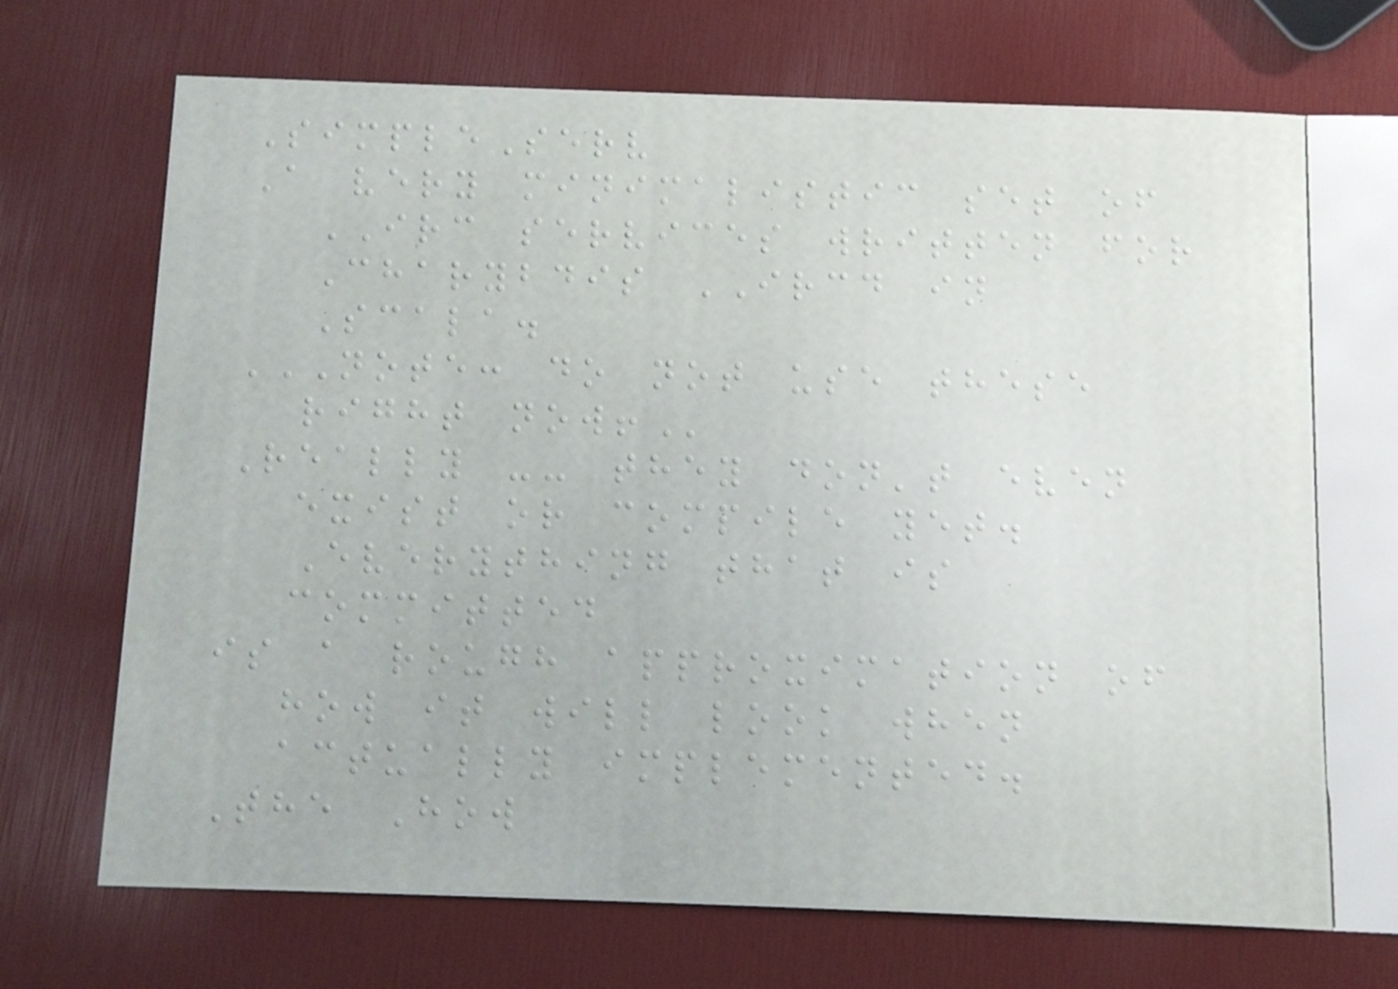SimpleServ
A very minimalistic set of
IRC services written for
Charybdis IRCD in
Scala.
NOTE: DO NOT USE THESE
RIGHT NOW!
Really -- they don't even
exist or compile yet.
Everything that is
committed
is a rough approximation of
how it will look when
actually implemented.
The How
